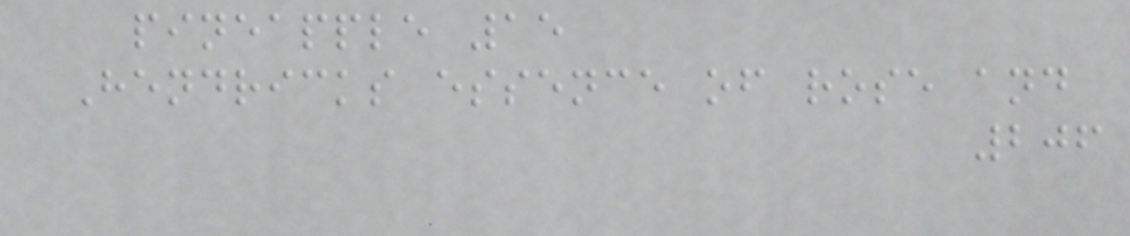pineapple 15
Hendricks essence of rose and
206
